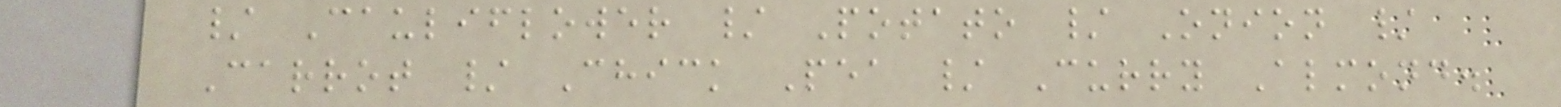/ Cauliflower / Potato / Onion /
Carrot / Chick Pea / Curry Almond.
